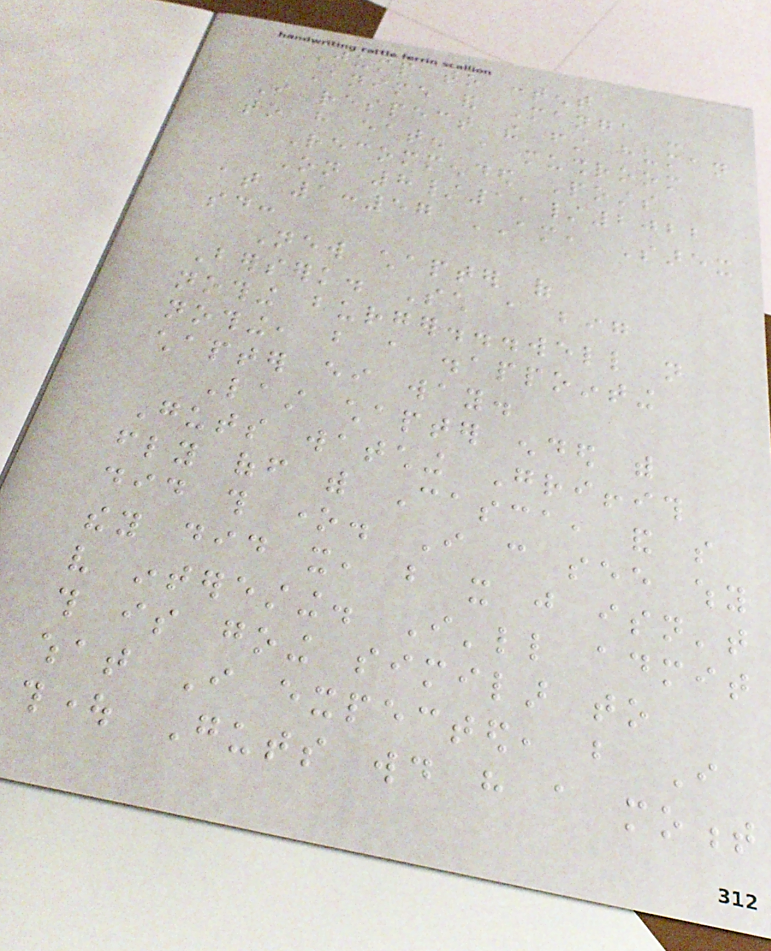Jump to content
Anime and Manga -
I respect the first human
to have eaten a mushroom
Recommended Posts
On 8/11/2022
at 1:57 AM, Sarex
said:
New chapter of
Berserk. Such a big
nothing burger...well not
nothing, but a disappointing
chapter either way.
Last chapter ended with
Guts watching Griffith
fly off with Casca, and so
did this one. I can see why
they did it, but it just isn't
very interesting. I'll admit
this is going similar to
what I expected, but I
thought Guts would have a moment
